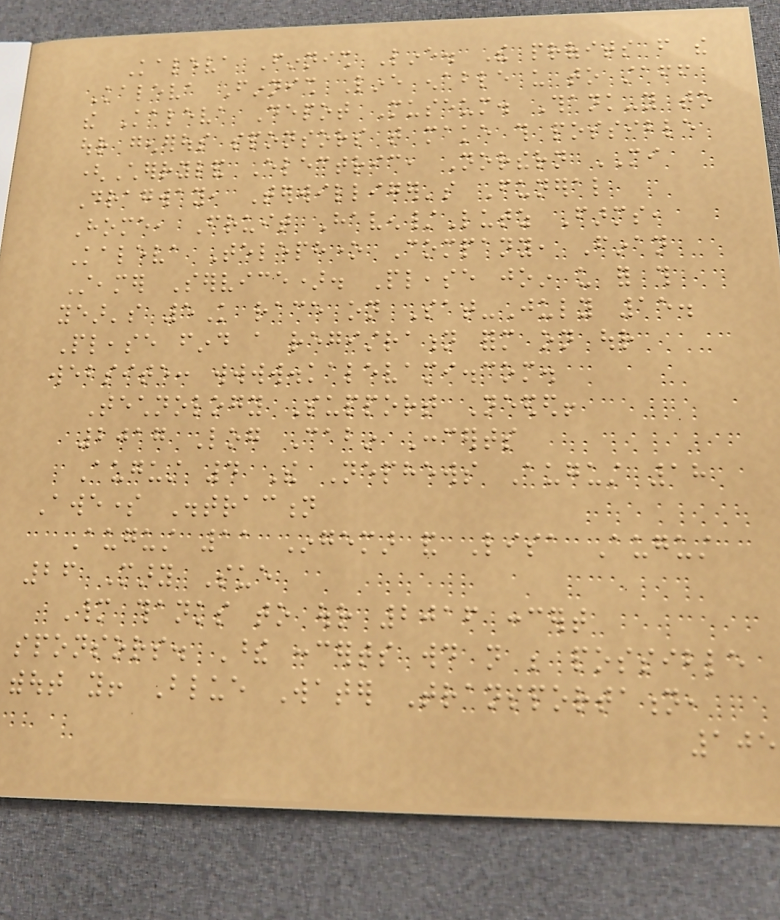Kaleva Finnish Line. The profits from the
Kaleva Finnish Line enable us to staff
the Kaleva Depot Museum. Thank-you to
our generous sponsors that make this possible
(Cherryland Electric, Northern MI
Dragway, Terwilliger's Funeral
Home, Fruit Haven/Lutz Farms,
Kaleva Telephone Company, Finan
Steamer Service). Please join us for this
year's 5K race on Sat-July 15.
Please find a registration form on our
website: wwww.kalevami.com.
Technology Support Needed!
2017 Log Cabin Concerts
August 4 The Nephews August 18
Awesome Distraction
August 11 Ingemar and Lisa August
26 Mary Sue
Many thanks to our 2016 concert
sponsors. These concerts would not be possible
without you! Blue Water Transportation,
105
